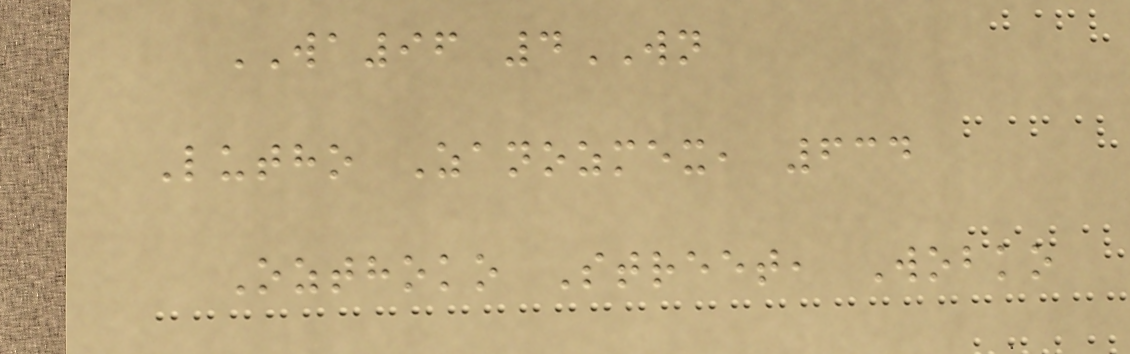WA96 4WN
Lutho Zanozmex, 634
Ozthoko Street, Wobko
